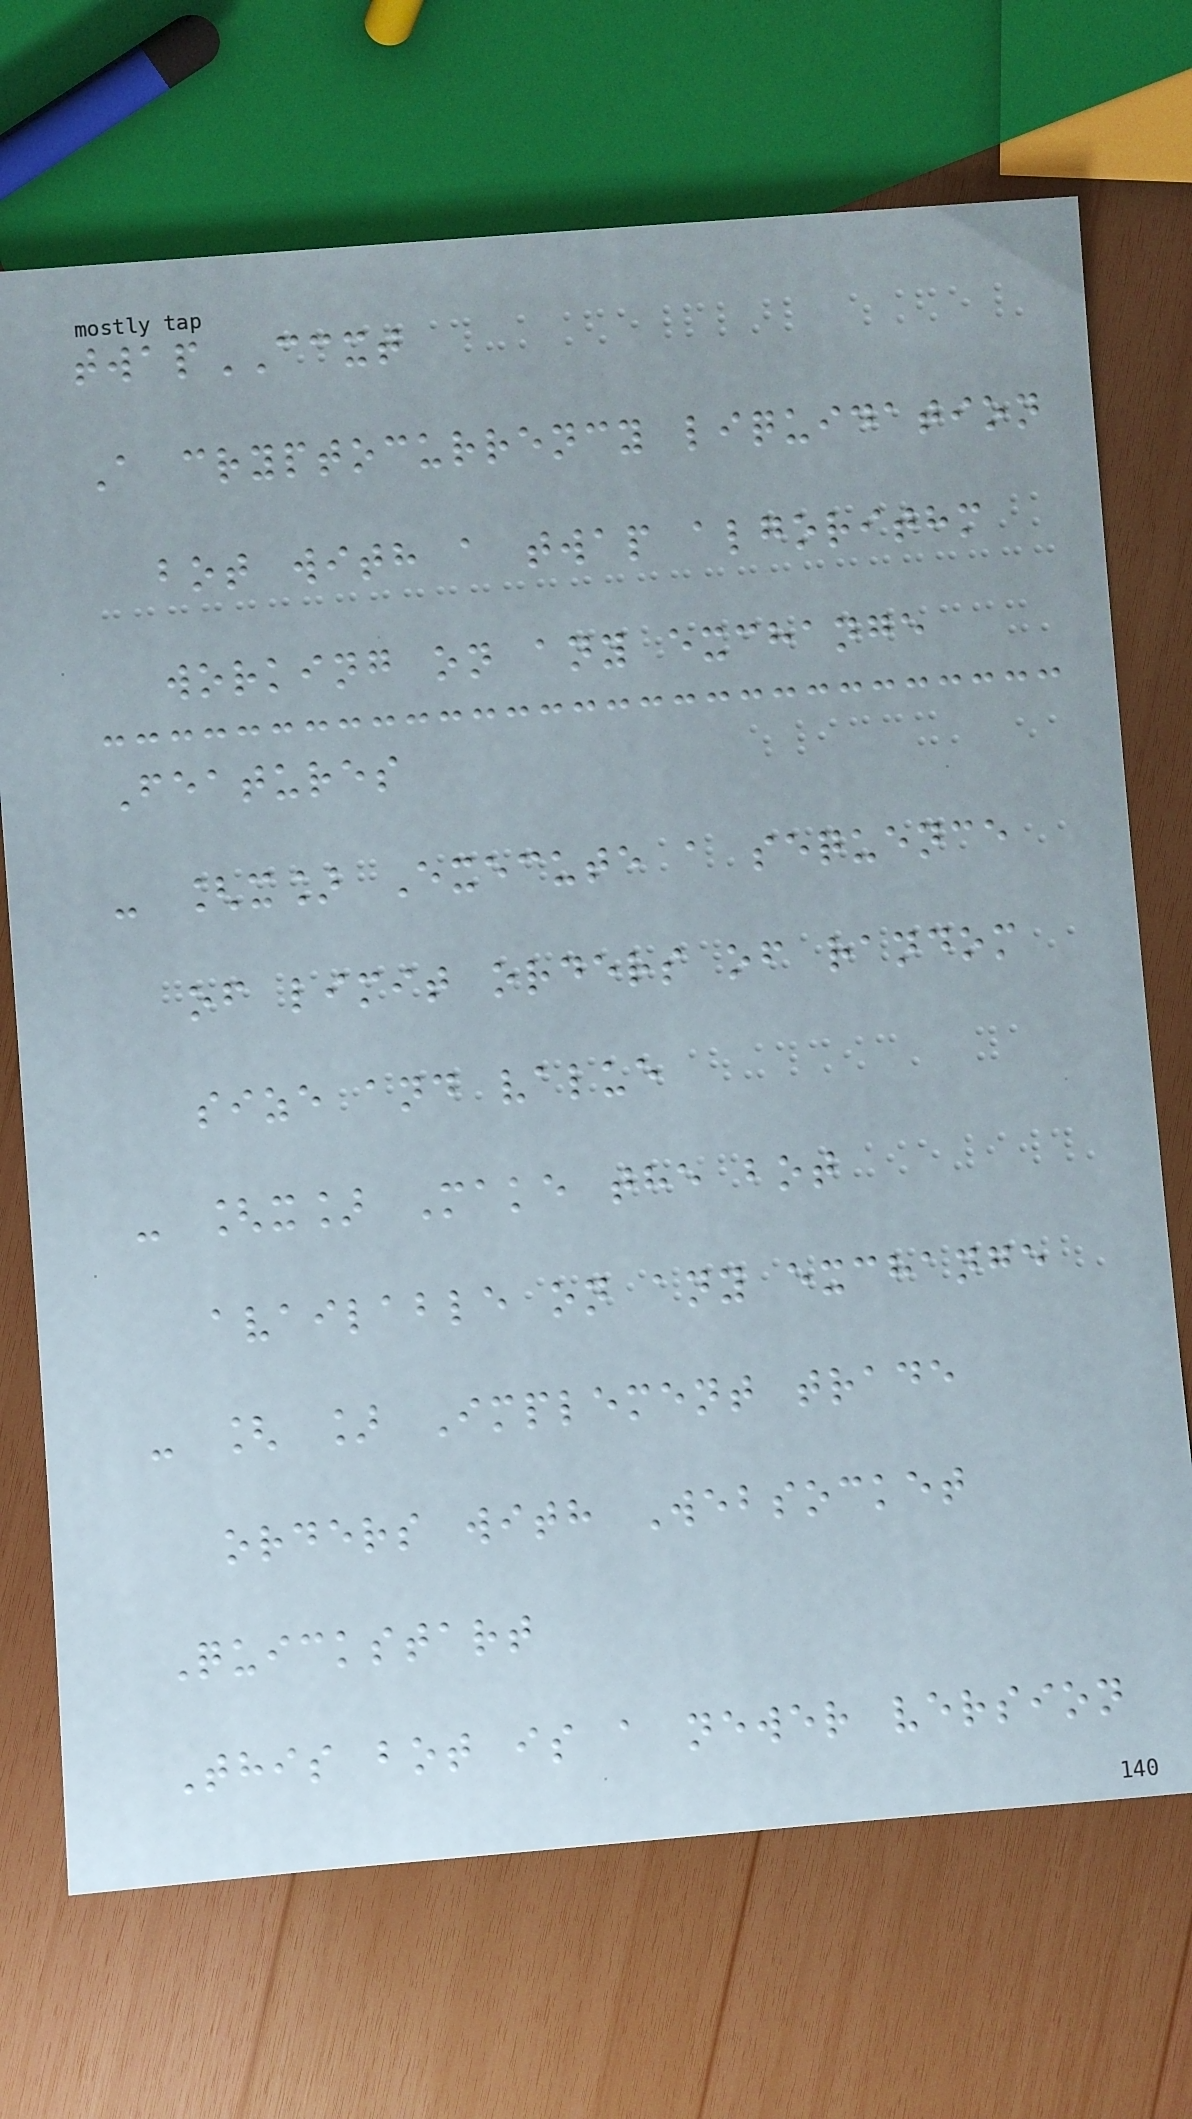twapCCXT
A cryptocurrency liquidation
bot with a twap algorithm
working on any exchange
Features
- [x] Execute a sequence
of limit orders of random
size and value
- [x] Make the bot
available on any exchange
- [ ] Implement trade
orders with Websocket
Quickstart
This bot is a newer version
